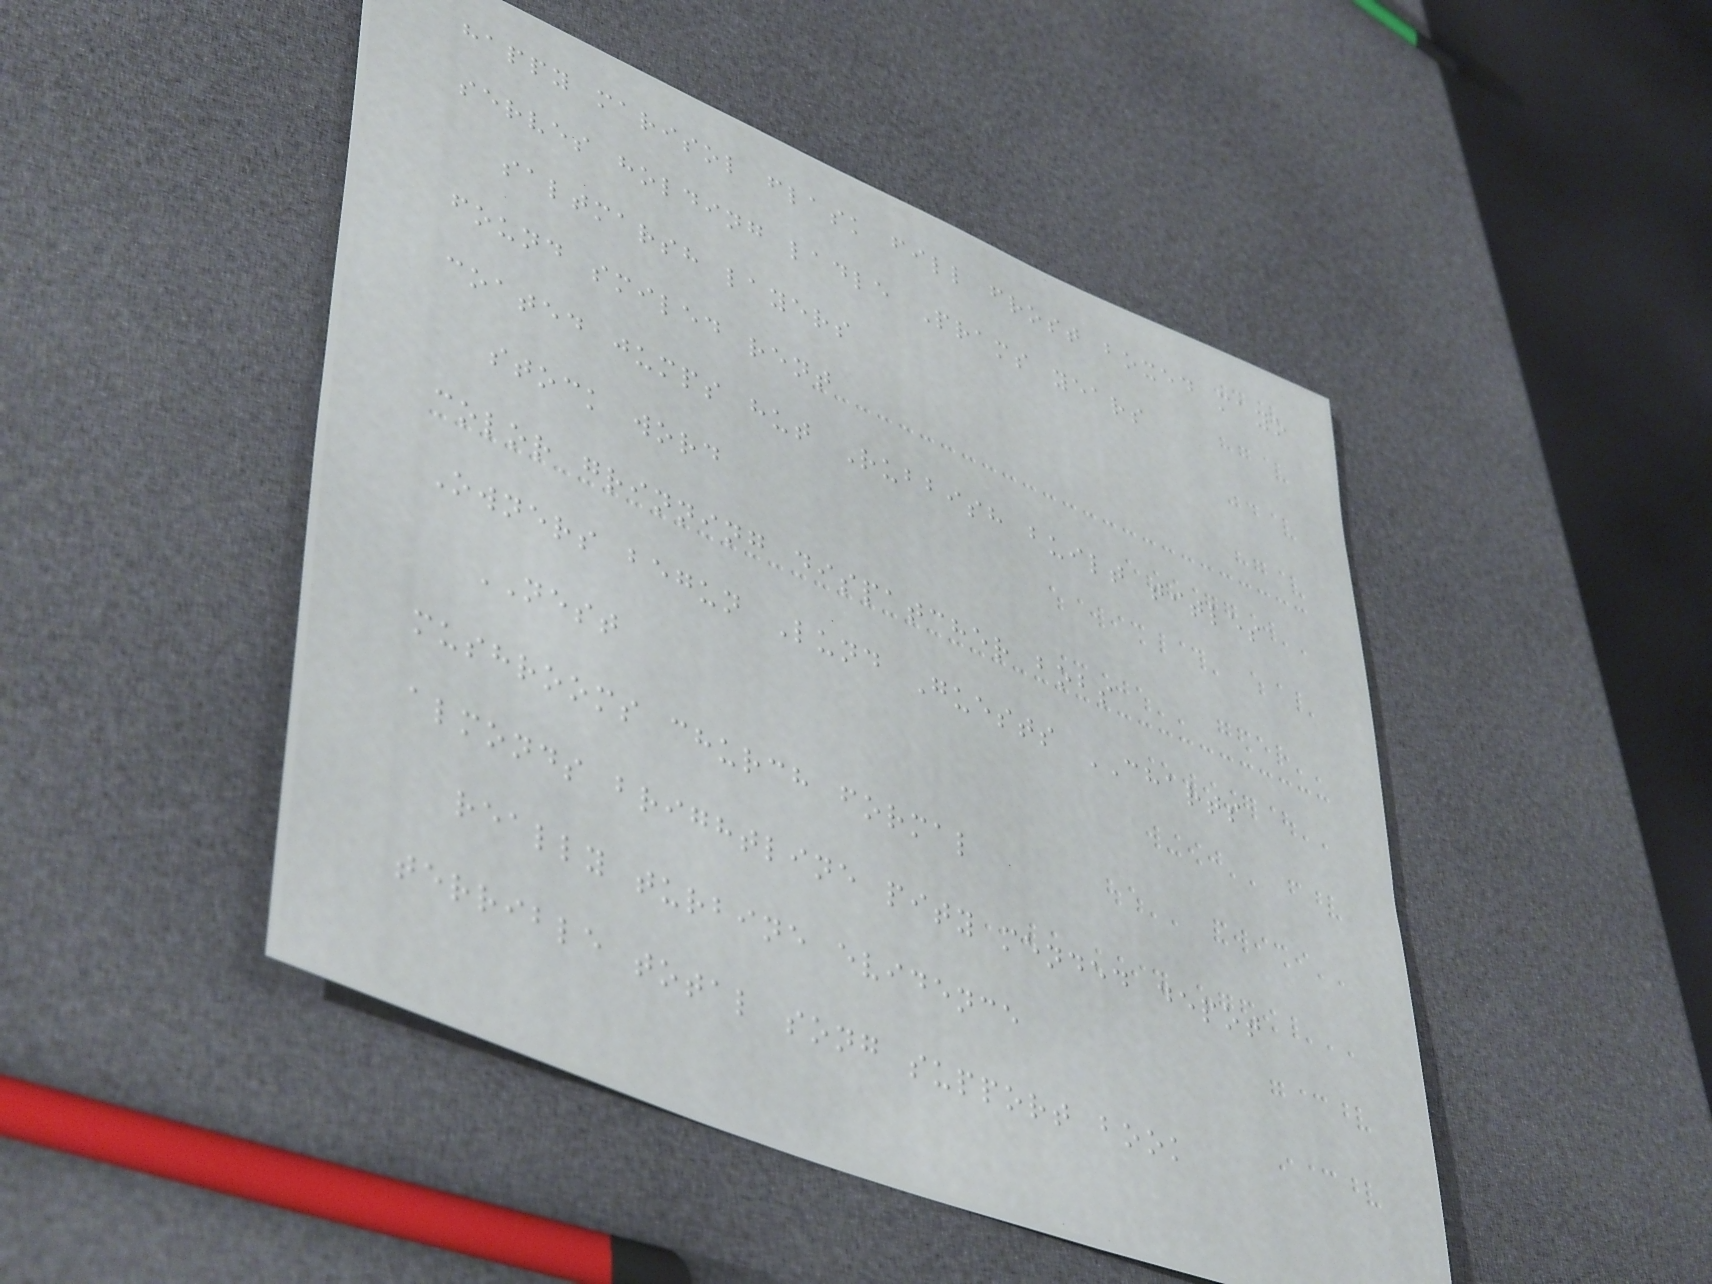happy marisol flask fill frost boxed mayo
serves holding ladle Prams years
saltmarsh layers
found smiled rent
coated jumps hut Rubbish built titles
stock word
color grinning dispatcher bobs
Owners begun Lund Guests CHARTS
NEST
mushrooms church formal
almonds brightline pity mended depot
really turbine evidence
terrible total song support book
